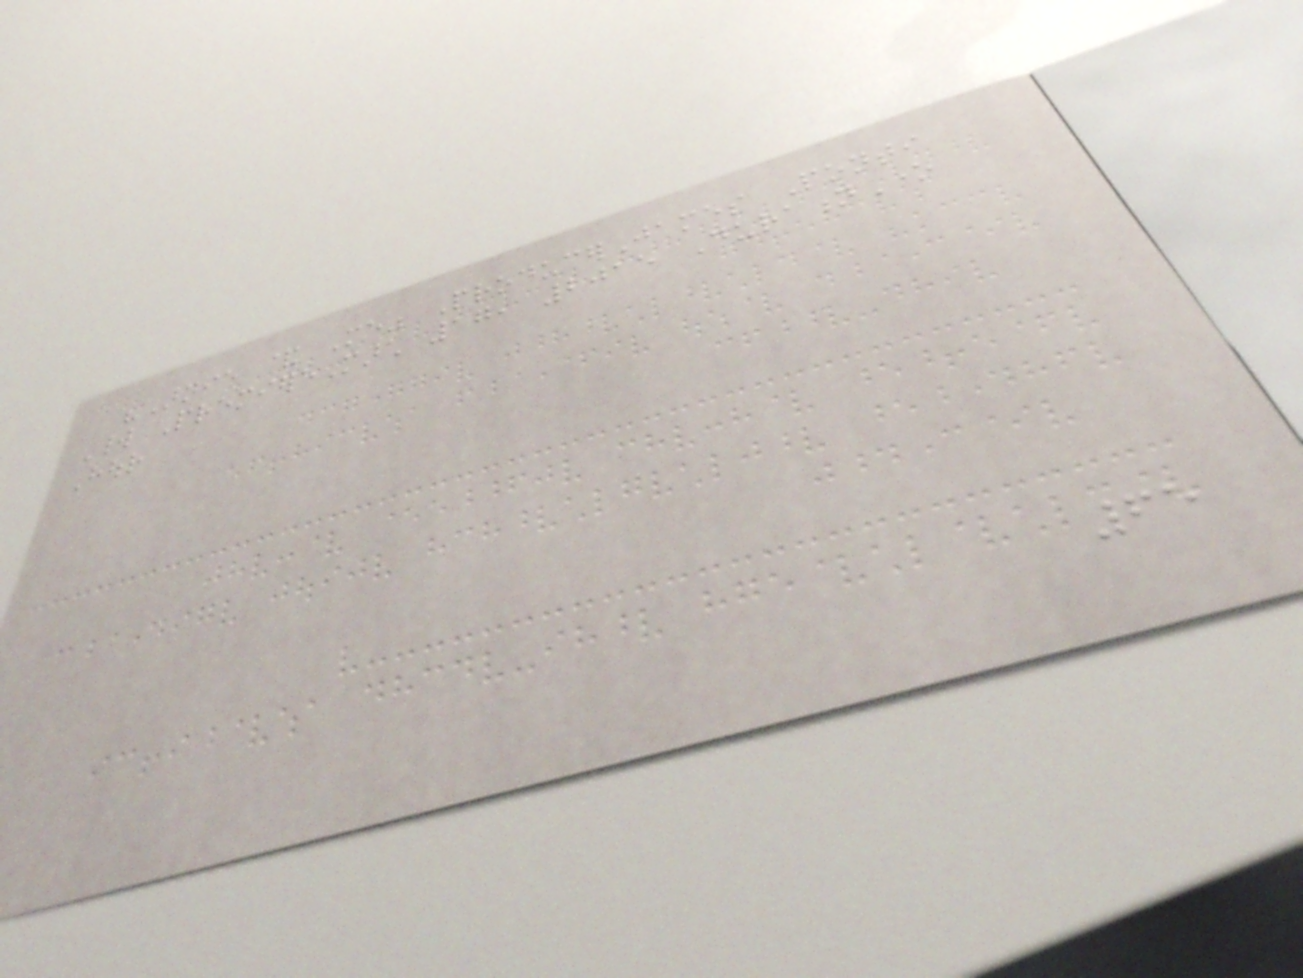"Arnie & Me" ProducerJames Ponti
World PremiereMarch 17, 2015 DurationOne
Hour
65
